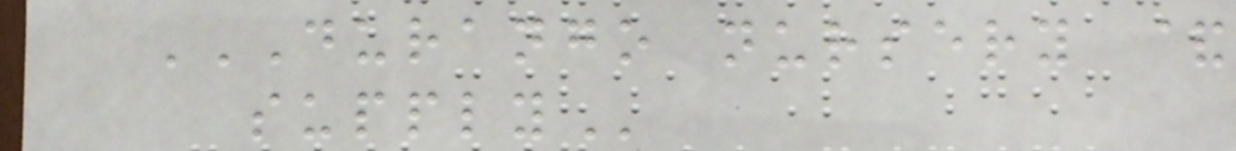DURANGO NURSERY &
SUPPLY
